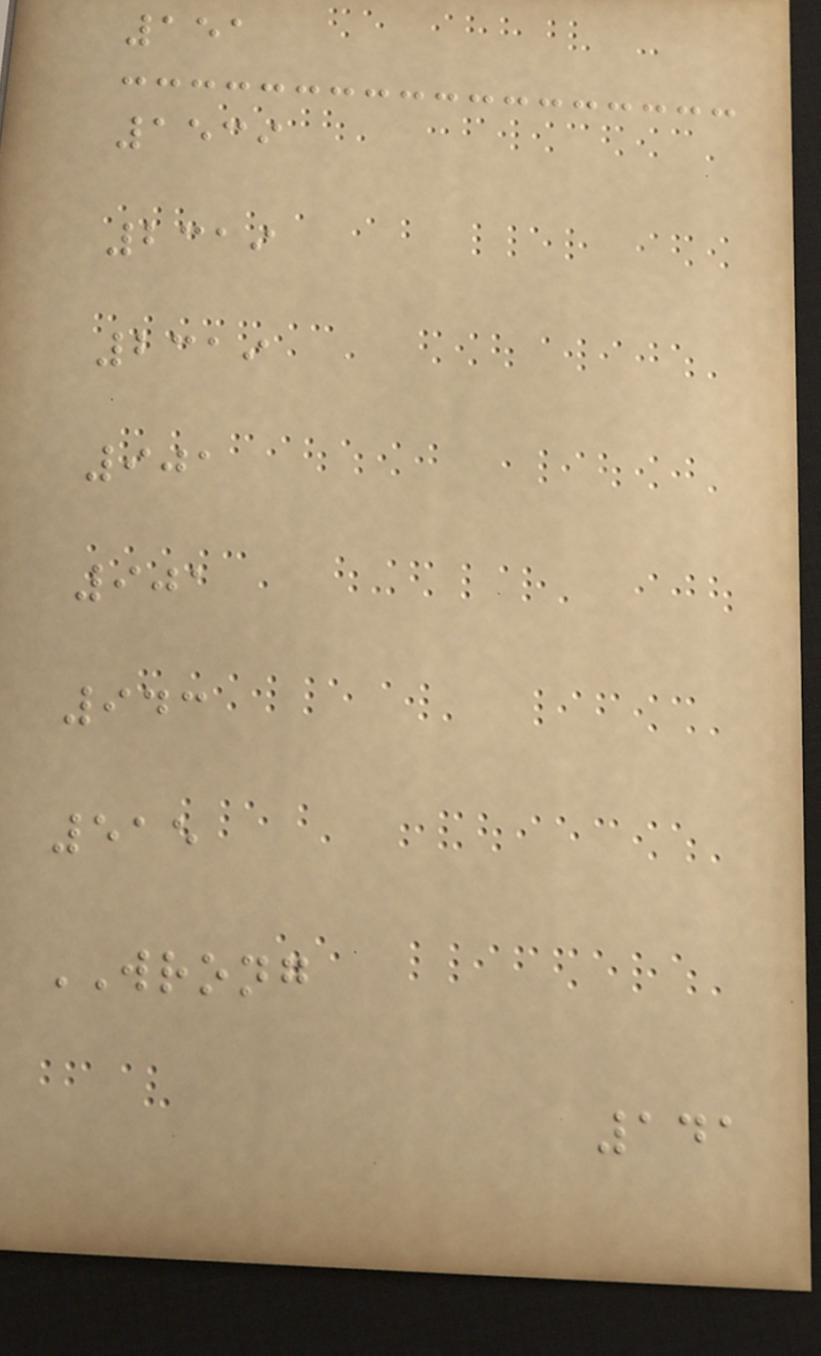151
1539
2319
2319
901
901
943
515
WRONG
141
